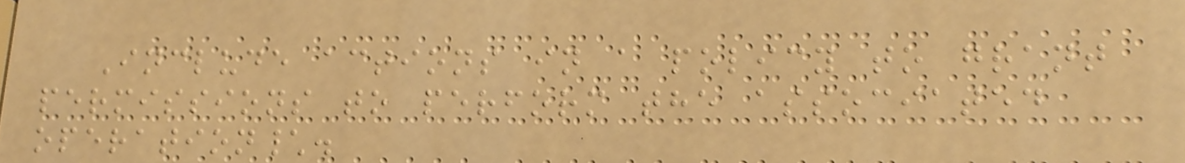Include actions in a policy to grant
permissions to perform the associated
operation\.
